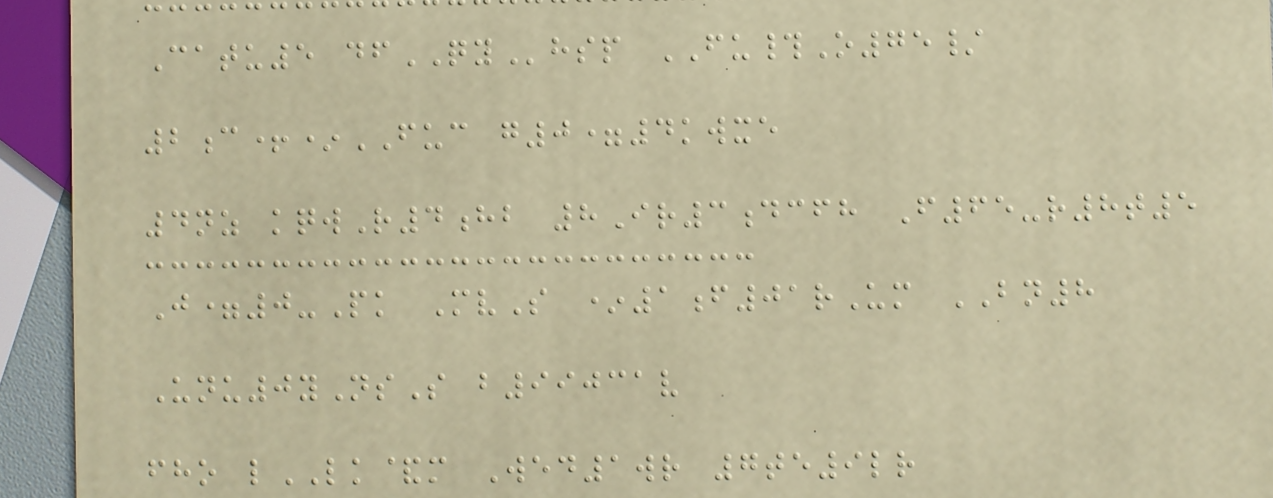Catu5 dfQYhsp FU#O75/
2c+*FUC g0=4kwxe
4nz kqwR4hb 8Ir3dcfh F65-r8t5
J=0-Pk MvS *1f01rUm BN8
Unu0yNsS b99031v
fho lLK&m Wed1wr 7te9lr
